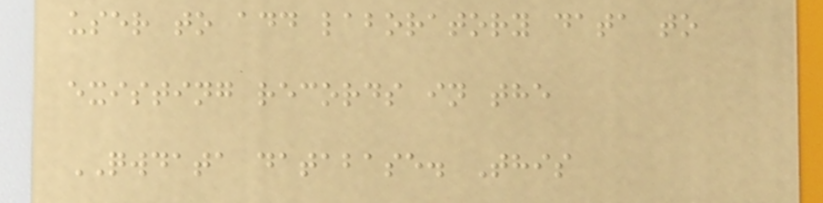user to add laboratory data to
existing records in the
QWDATA database. This
